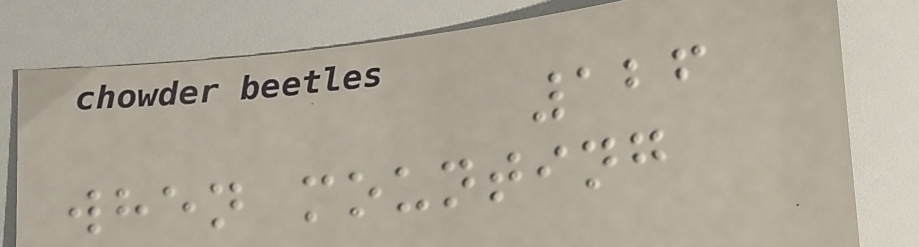126
when mounting
